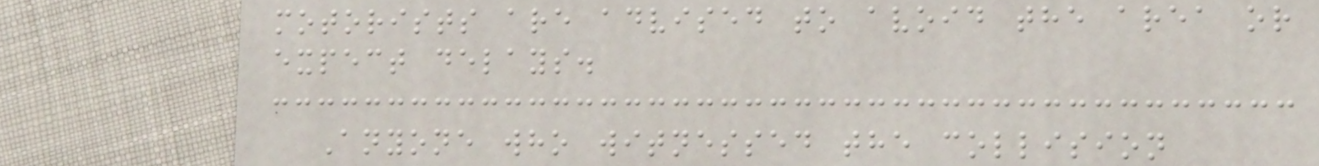motorists are advised to avoid the area or
expect delays.
Anyone who witnessed the collision
